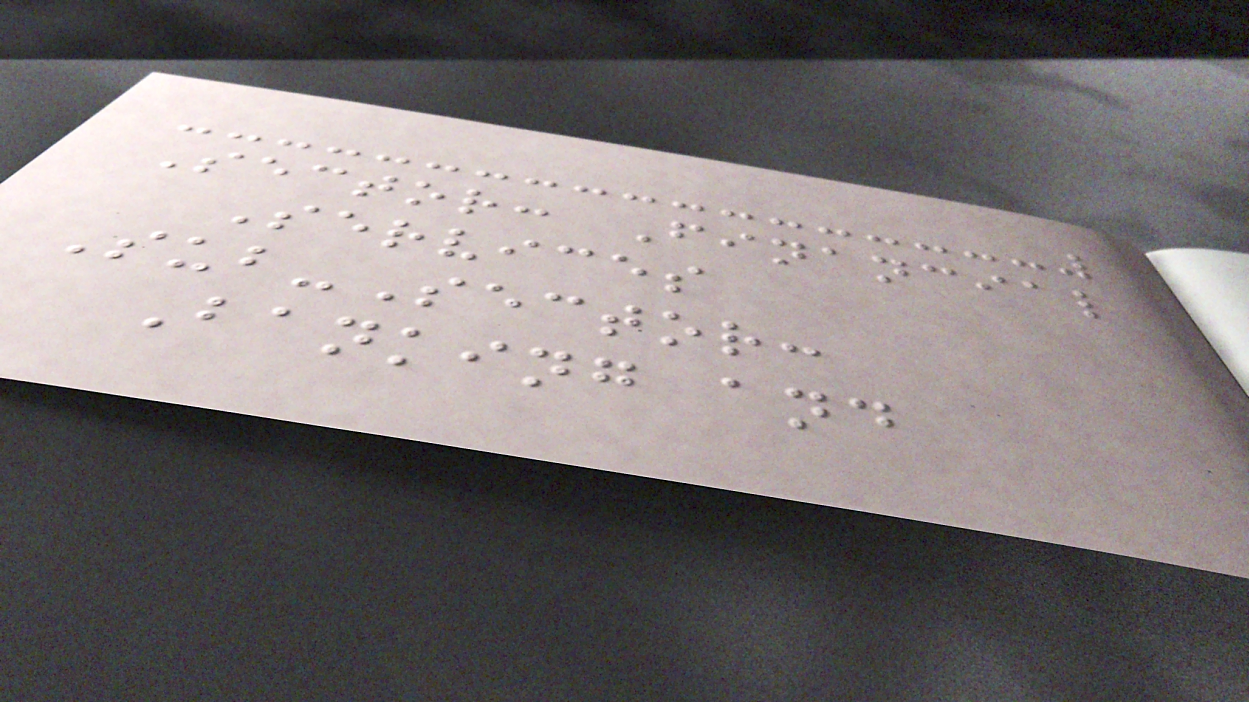Sector: Financial
Services
Sub-Sector:
Banking and
